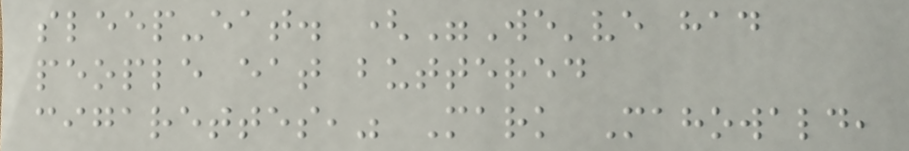sleep-eat. ("We've had
people eat buttered
cigarettes," Mark Mahowald,
